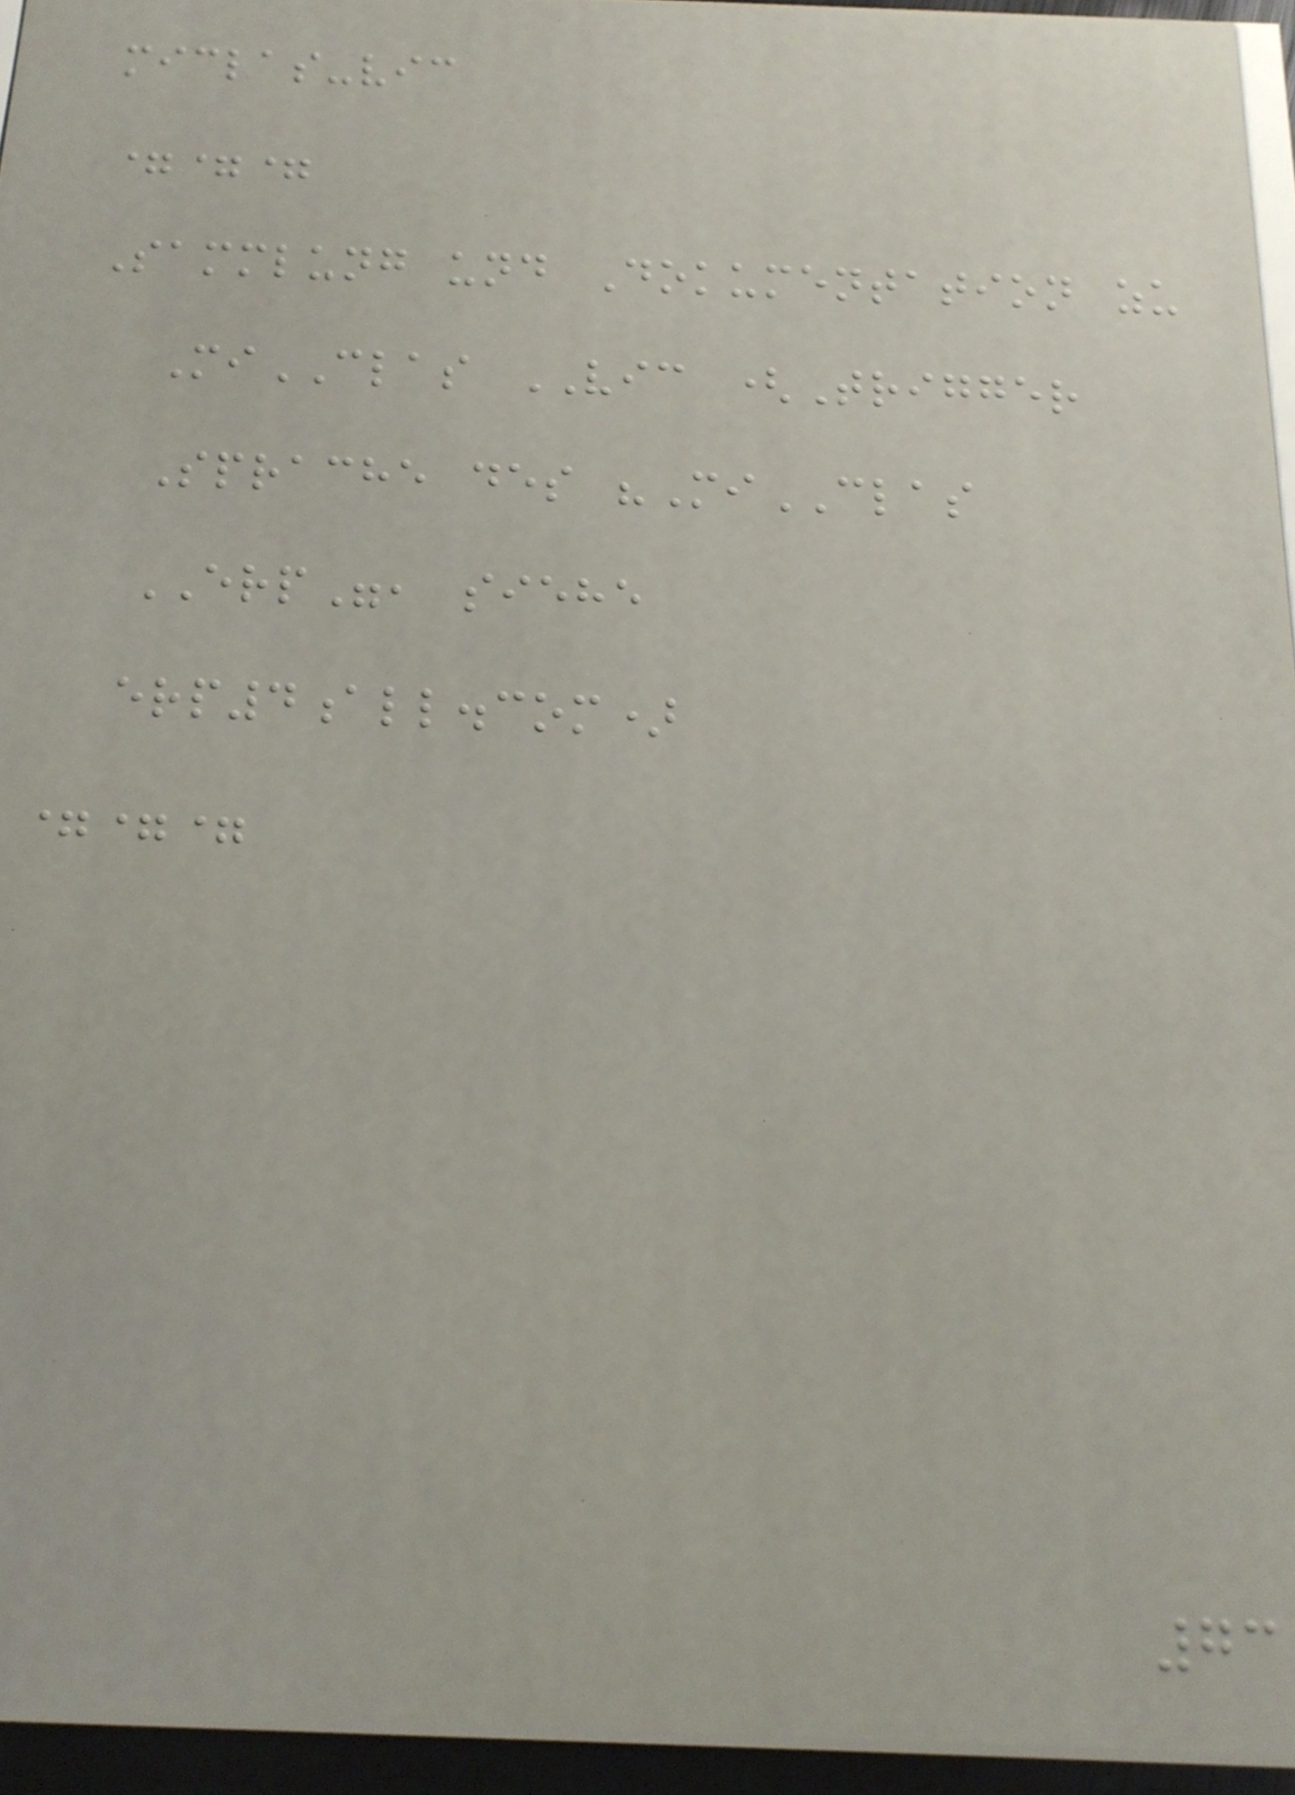miclas-vic
===
Sammlung und Dokumentation zu
MiCLAS VIC (Trigger
Sprache des "MiCLAS
ERP", siehe
erp4all.com)
===
73
